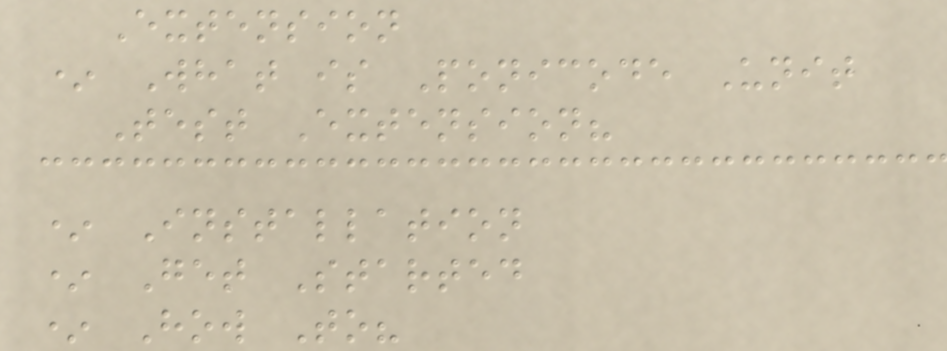Extension
* What is Ponicode Unit
Test Extension?
* Installation
* Get Started
* How To?
